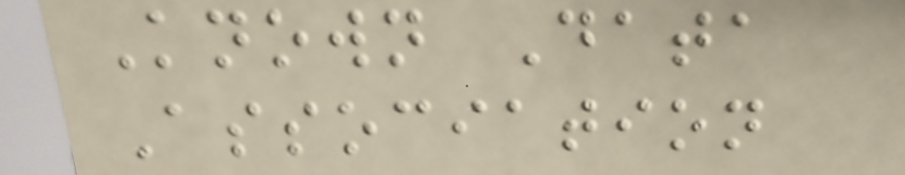Known Data
Association
